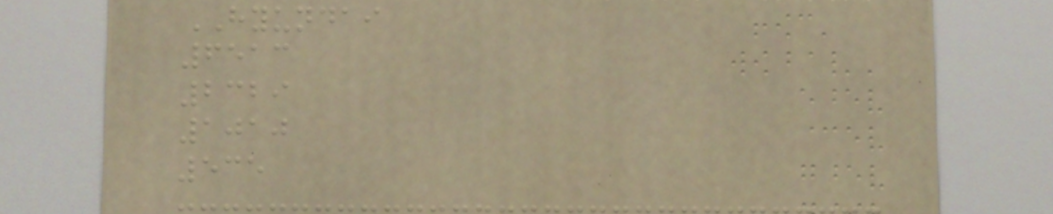HYUNDAI
6513
2329
1010
535
